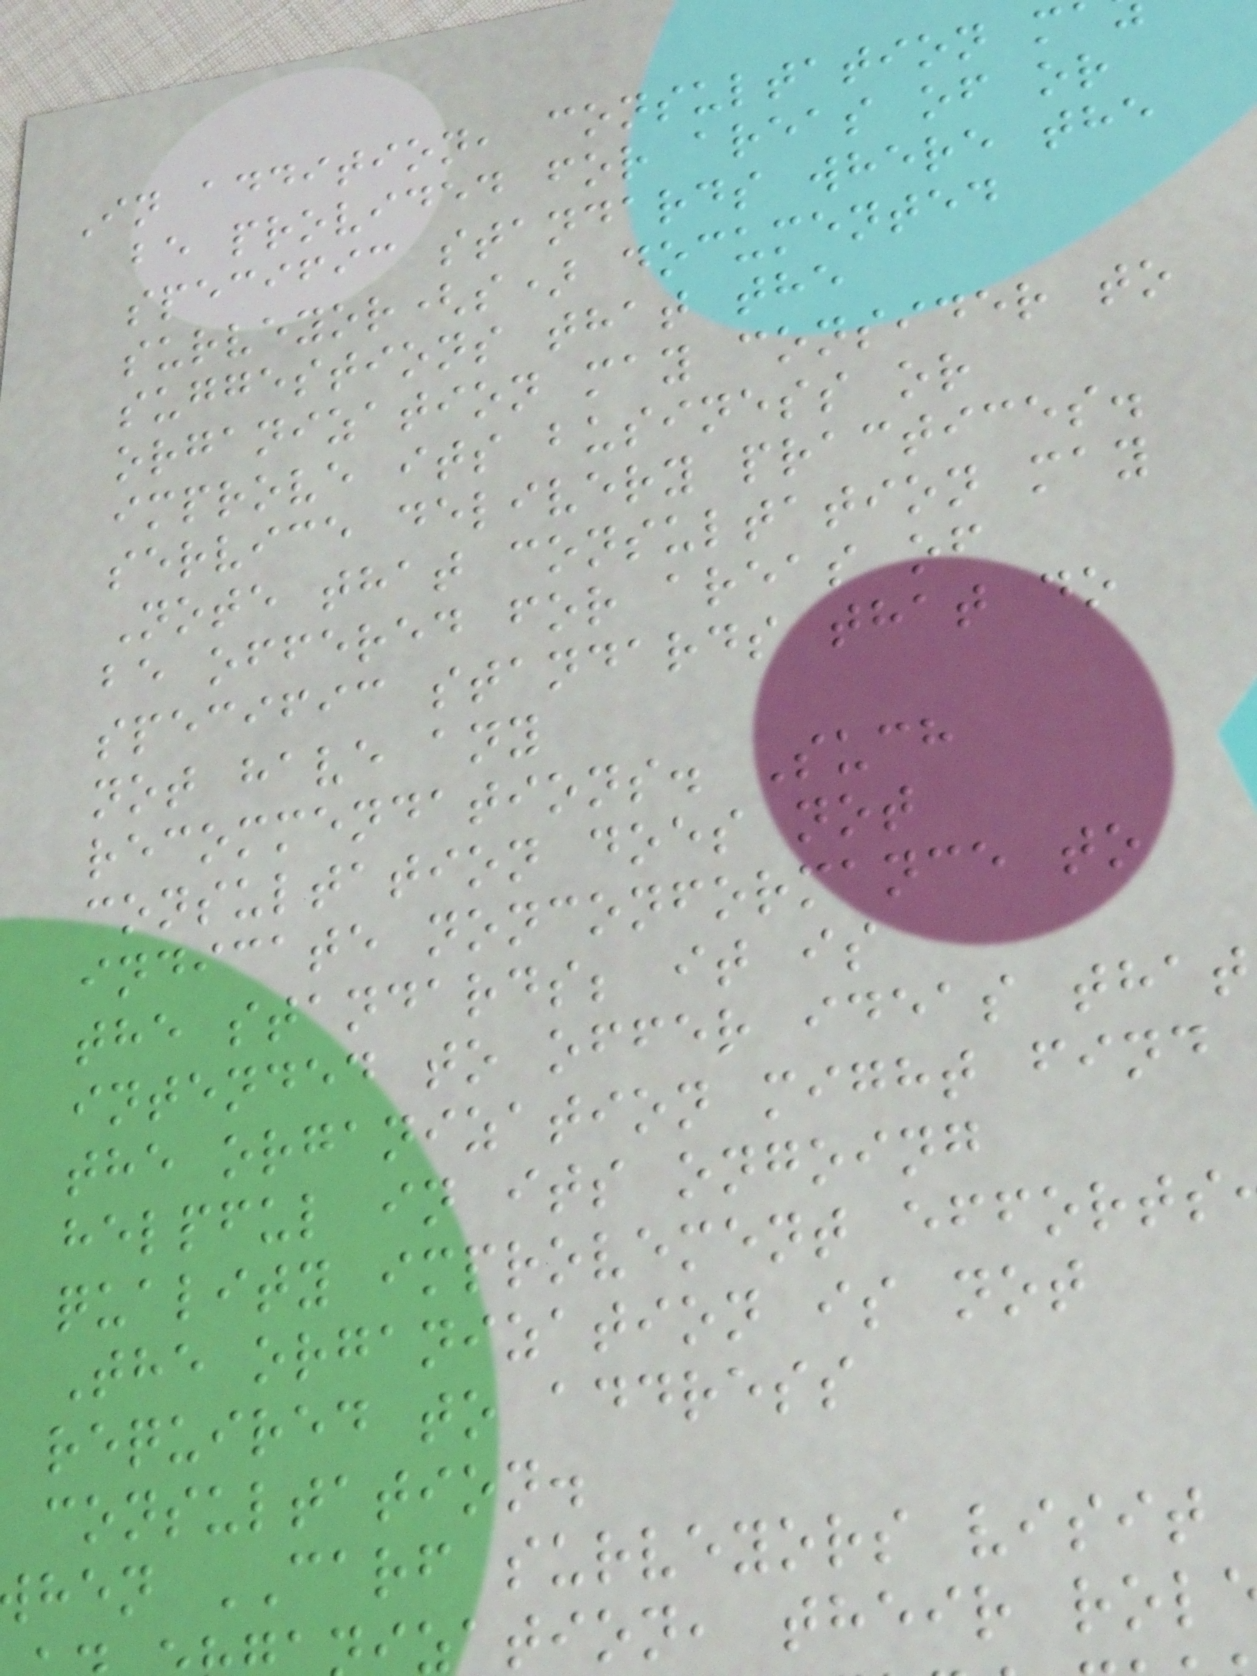In addition, consultation m
be provided for areas of or
specific standards where the
surveyor(s) documented
suggestions that the
organization may consider to
improve its business or
service delivery practices.
Note that consultation may
be offered for areas of
specific standards that do
not have any
recommendations. Such
consultation does not
indicate nonconformance to
the standards; it is
intended to offer ideas that
the organization might find
helpful in its ongoing
quality improvement efforts
The organization is not
required to address
consultation.
hen CARF surveyors visit
zation, their rol
